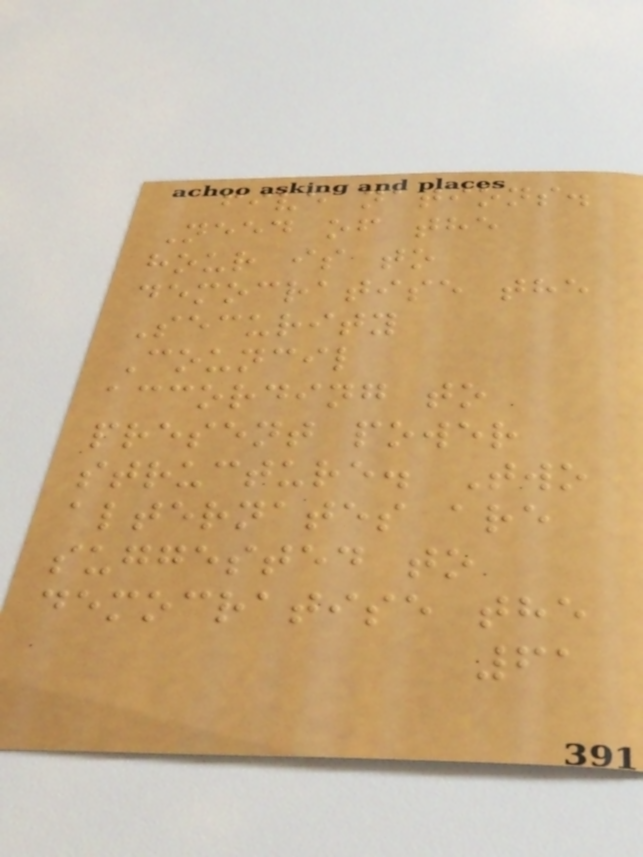five nations.
Need of the
hour is to
democratise the
Security
Council
according to
present power
structure. Two
alternates are
suggested to
democratise the
61
